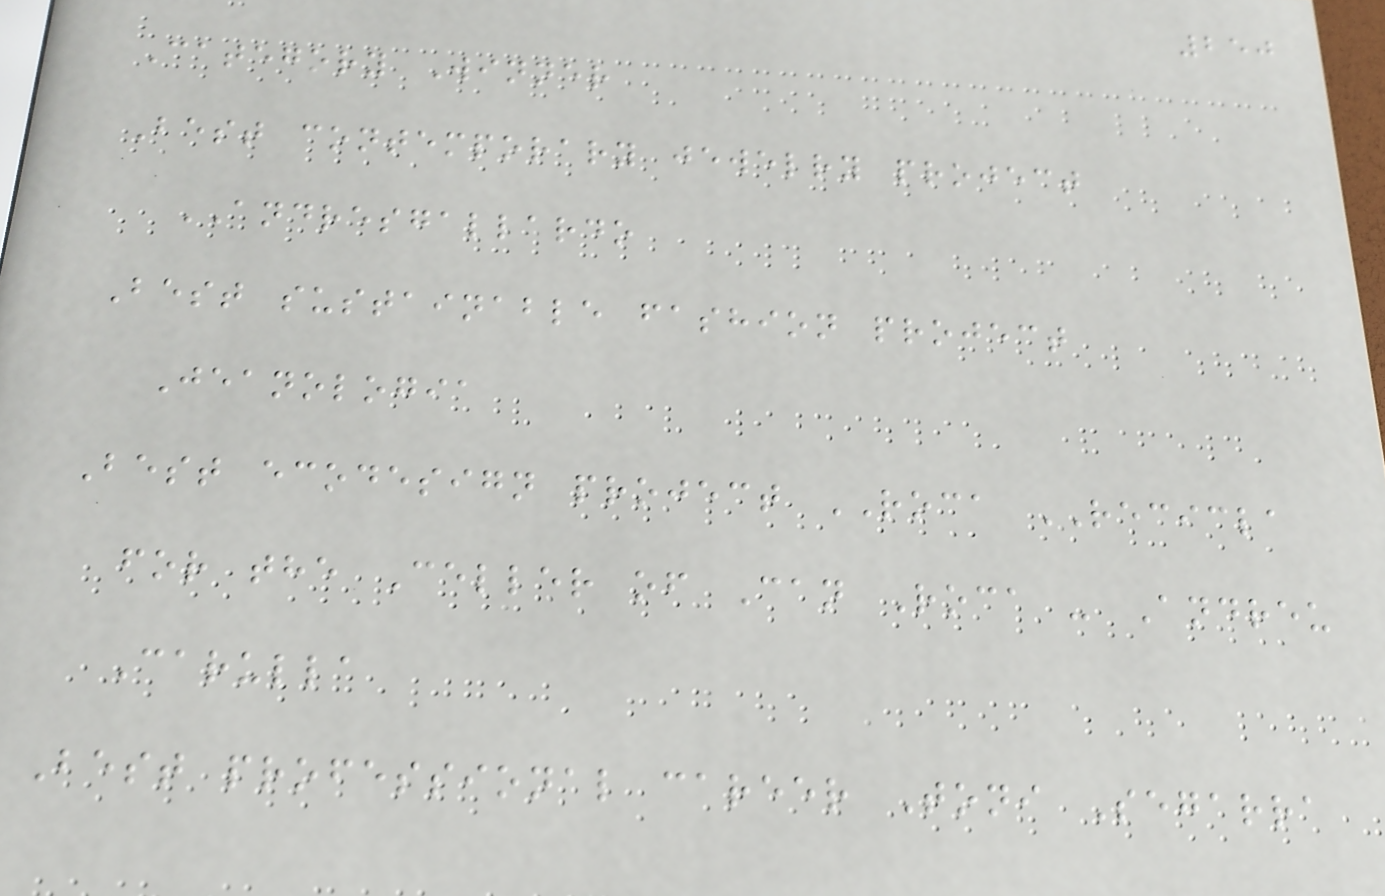250
Category Winner
Best contemporary jewelry project
ANDRESGALLARDO
Best sustainable fashion project
Jeanologia
Best ecodesign project ROCA RECICLA
for the Celler of Can Roca - Andreu
Carulla
Best professional career Toni Segarra
